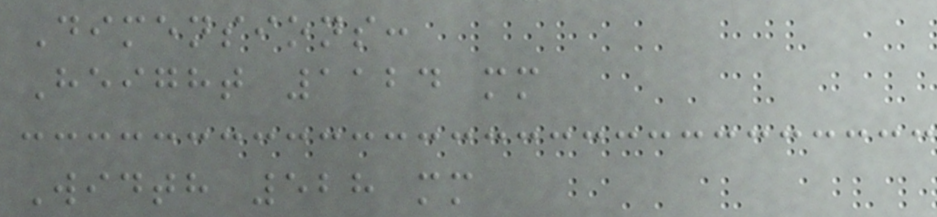Dimensions:
Height 1124 mm
Width 528 mm
